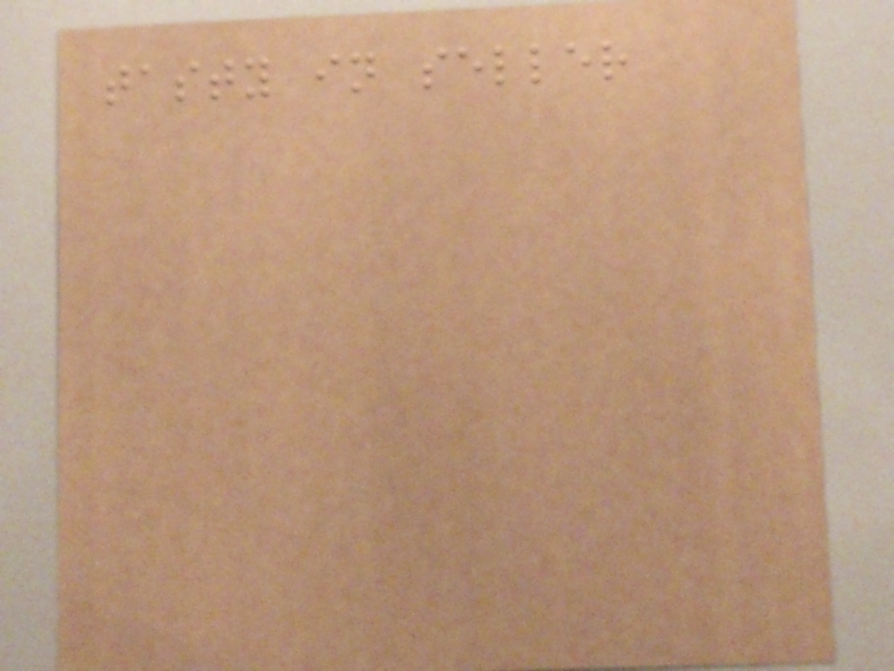tasty in seller
